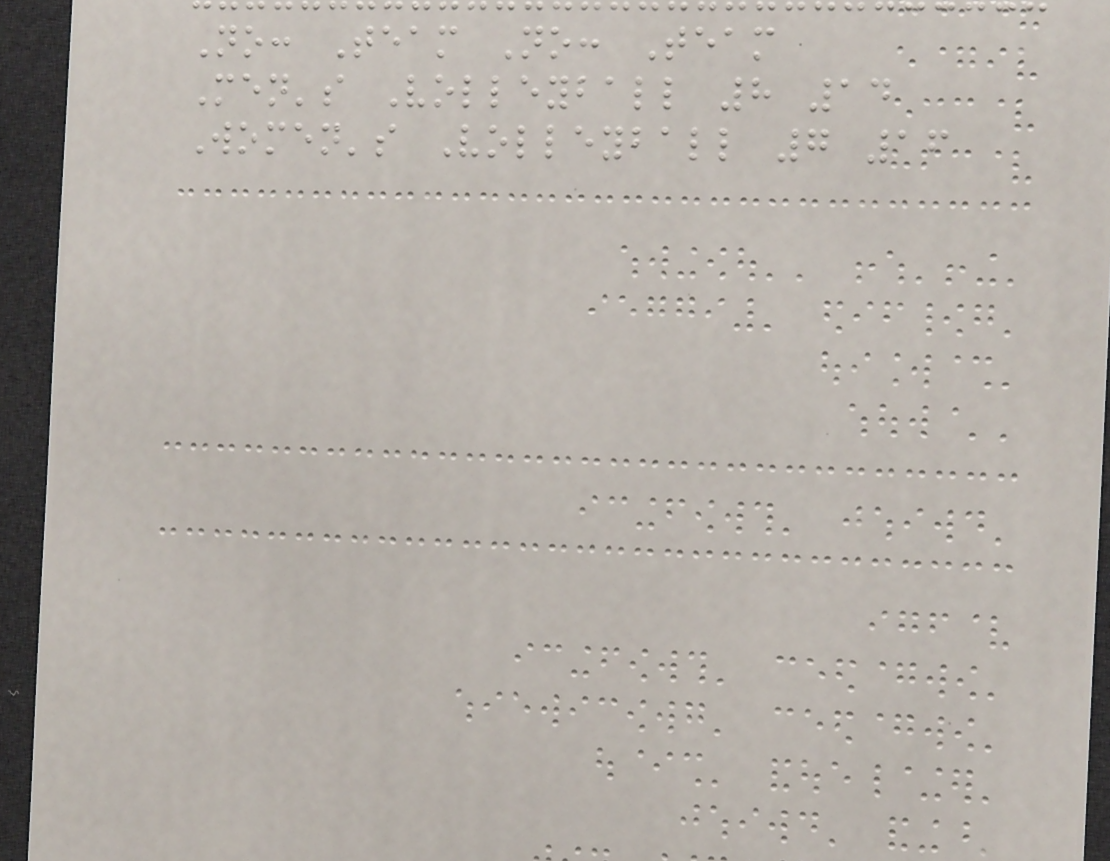No: Team No: Team
Men's Volleyball 8 14
Women's Volleyball 7 16
